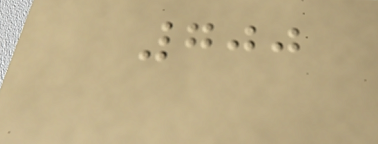700
